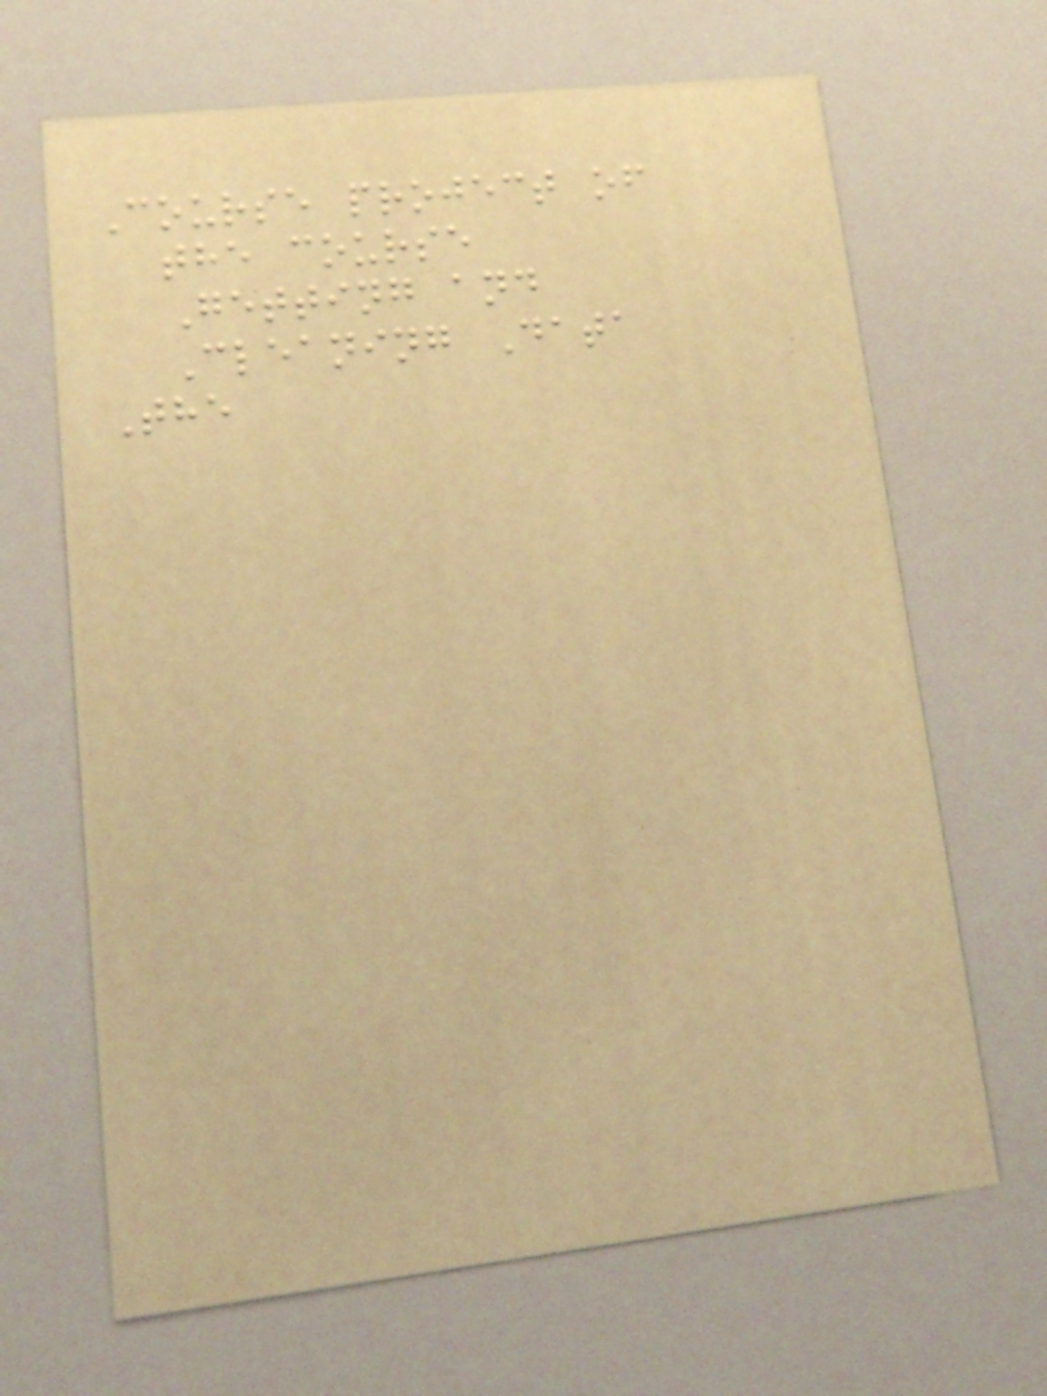Course project of
the course
Getting and
Cleaning Data
The
